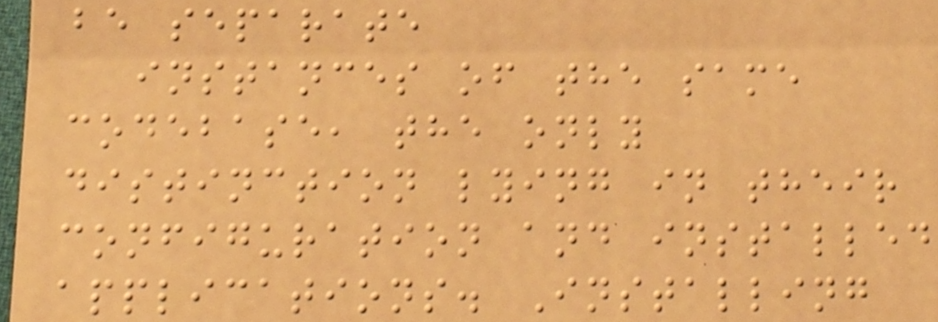be separate
instances of the same
codebase, the only
distinction lying in their
configuration and installed
applications. Installing
